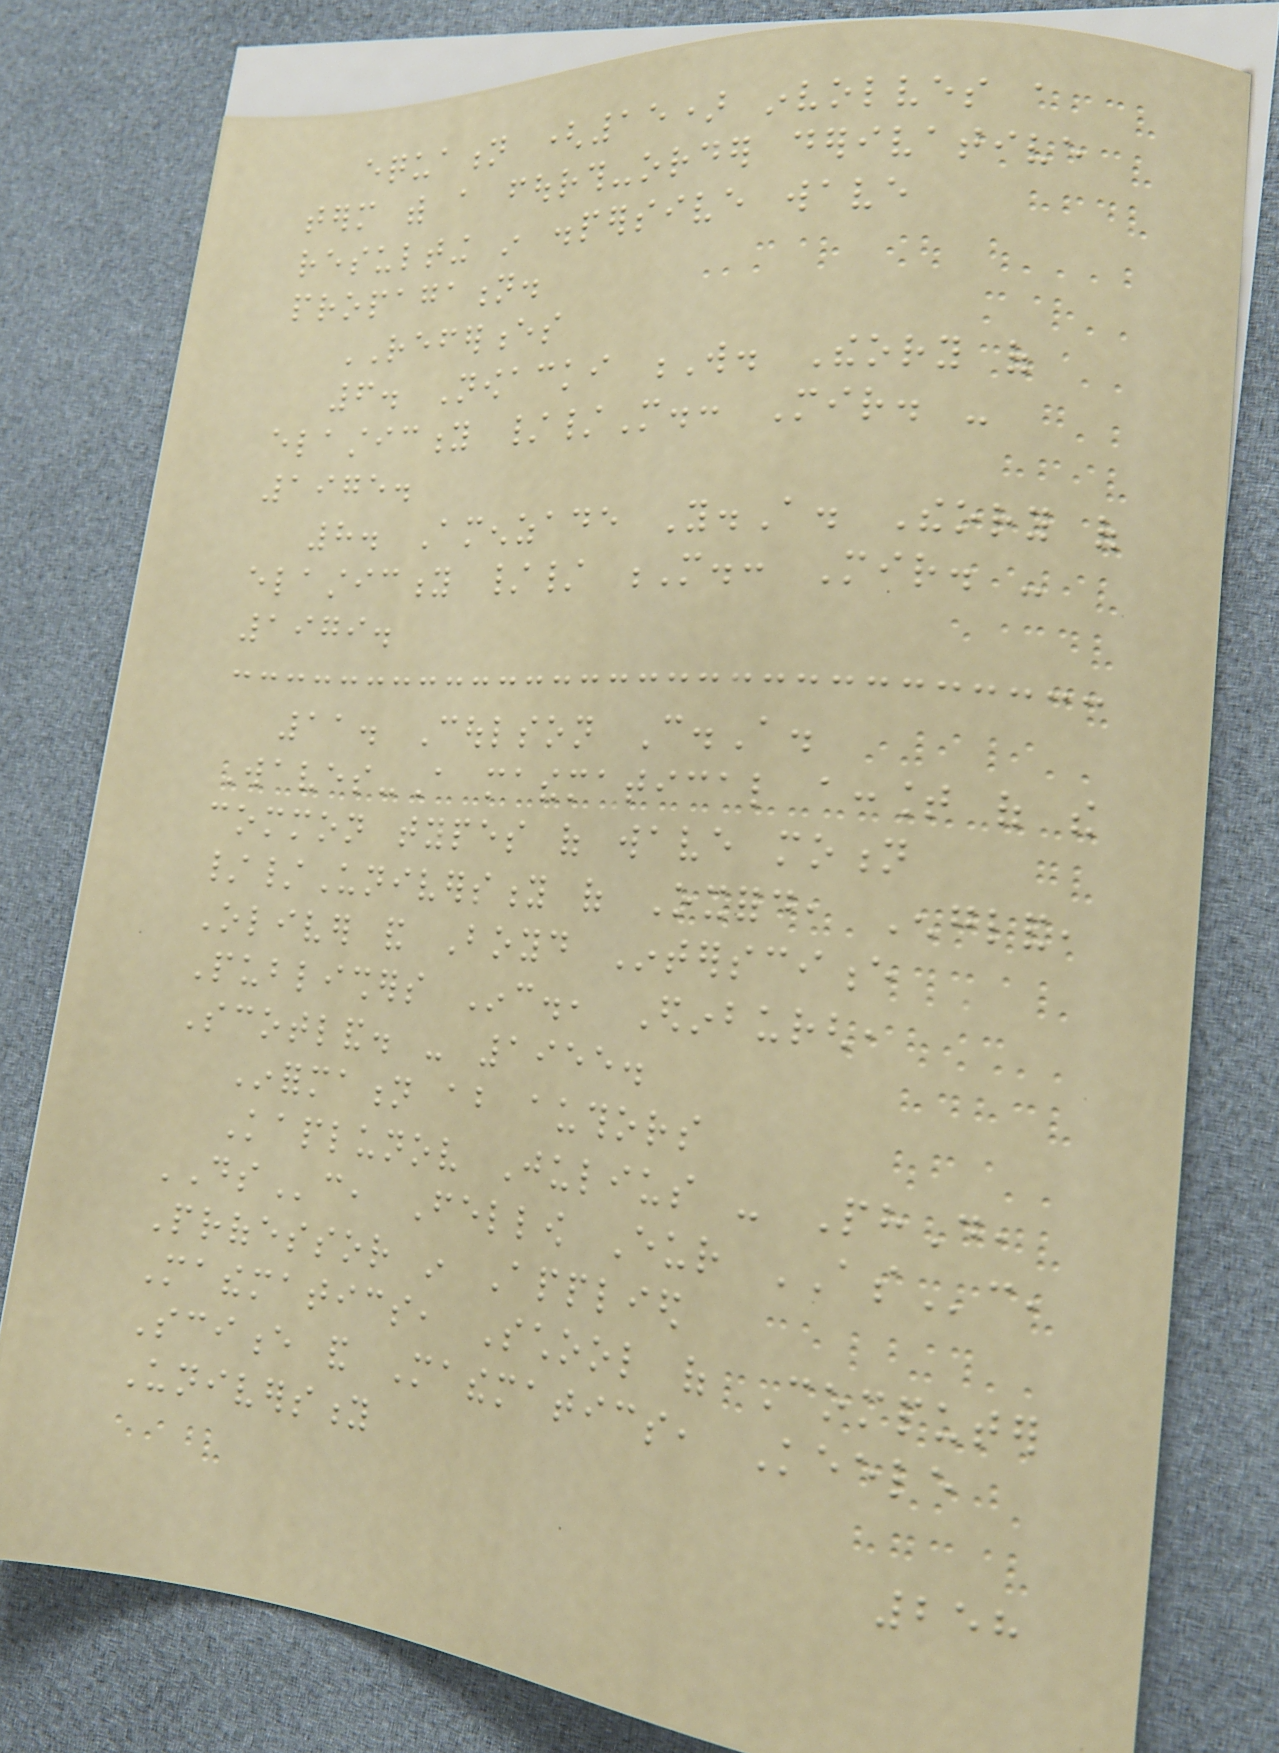equation (15) involves a
term with a fourth-order derivative
resulting in dispersive wave
propagation.
REFERENCES
6. Nowacki W. Theory of
elasticity //M.: Mir. -
1975.
8. Amenzade Y.A. Theory of
elasticity // M.: Mir. -
1979.
11. Coulson C.A.
Waves-A mathematical account of the
common types of wave motion
//University of Oxford, England,
Oliver and Boyd Interscience
Publishers Inc., Edinburgh,
Scotland. - 1955.
Information about authors
Kaplunov Julius - PhD,
DSc, Fellow Eur ASc,
Professor in Applied
Mathematics, School of Computer
Science and Mathematics, Keele
University
258
